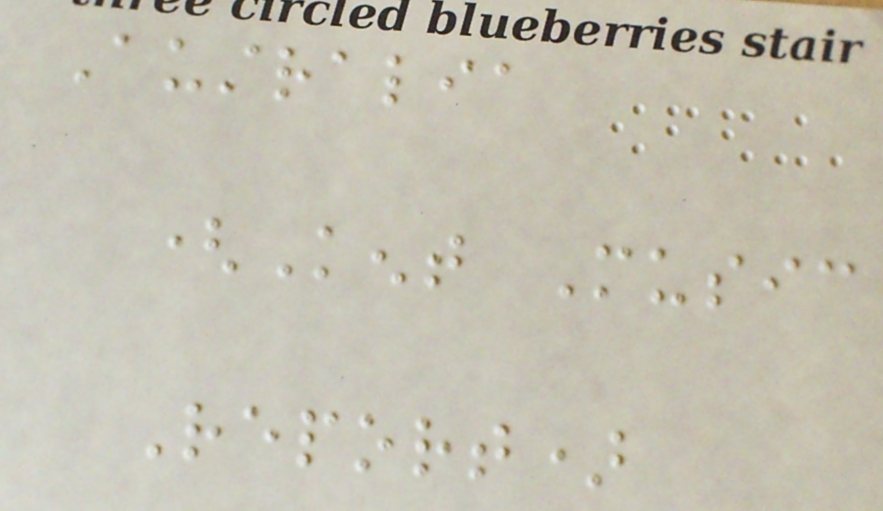Australia
(Kent Music
Report)
